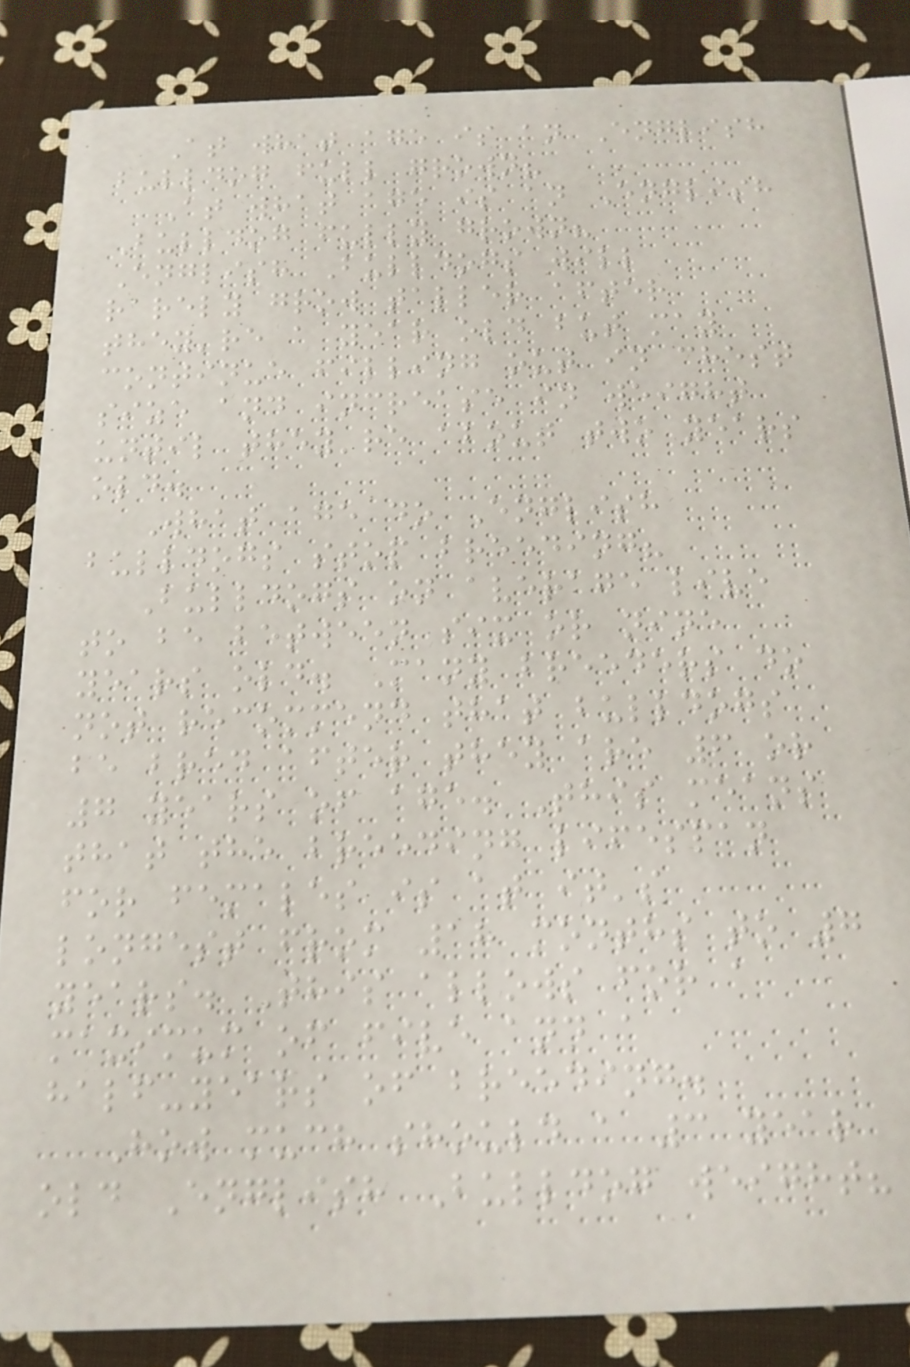At what age is an English
bulldog full grown?
At what age is an English
Bulldog fully grown?
English Bulldogs will
rarely grow taller after
they're a year old but may
continue filling out in chest
size and increase in weight
until they're about two years
old.
What age do English
bulldogs stop breeding?
Bulldogs on average live
to be between six or nine
years old. Many breeders do
not recommend that bulldogs
be bred after they are 6 or
7 years of age. This means
that the breeding lifespan
for females is at it's
longest from 18 months to 7
years. This allows for a
maximum of five and a
half-years of breeding.
How much should a 3 year
old English Bulldog weight?
